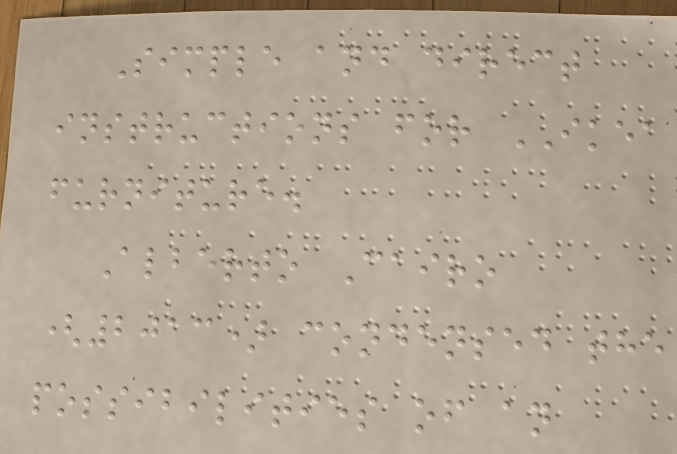Simple and direct
instructions for IKEA
furniture.
Alberto Cairo
(2013) condensed the
possibilities of an
